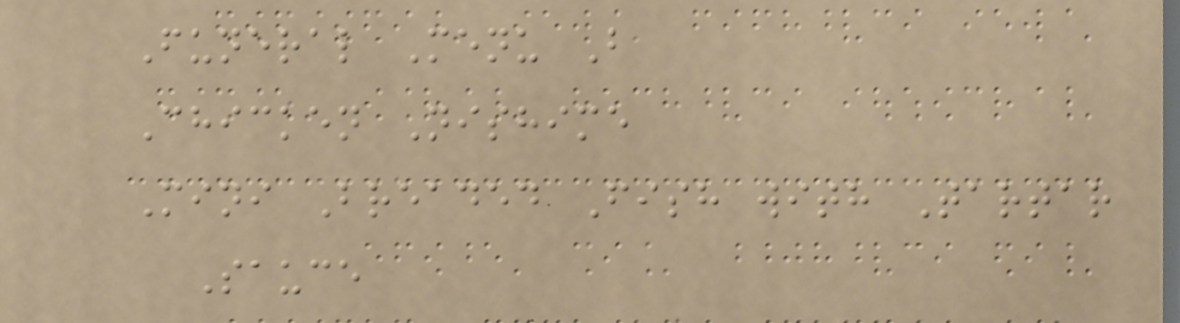Funeral Menu B
Chicken Nishime
Mini Breaded Fish with Tartar
Sauce
